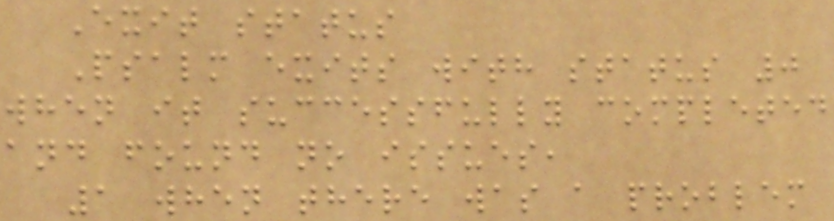Exit status
Psalm exits with status 0
when it successfully completed
and found no issues,
1 when there was a problem
